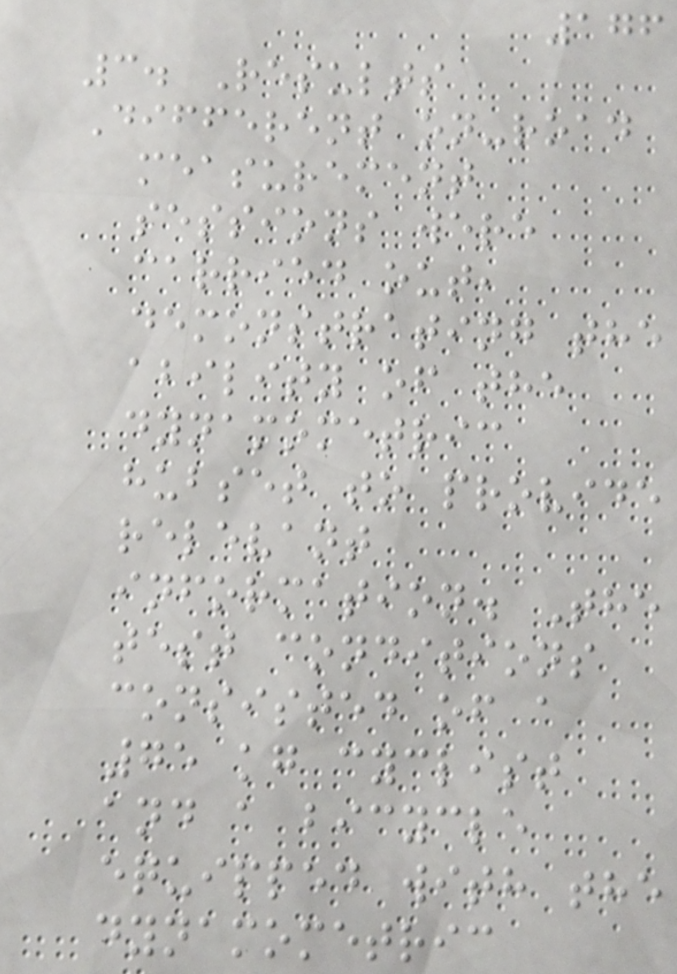176
3. Results
Different on-road
measurement
sessions were
carried out,
demonstrating the
ability of the
dynamometric
hubset to provide
relevant
information. The
test conditions
consisted of a
75 kg cyclist
and a bicycle
equipped with the
dynamometric
